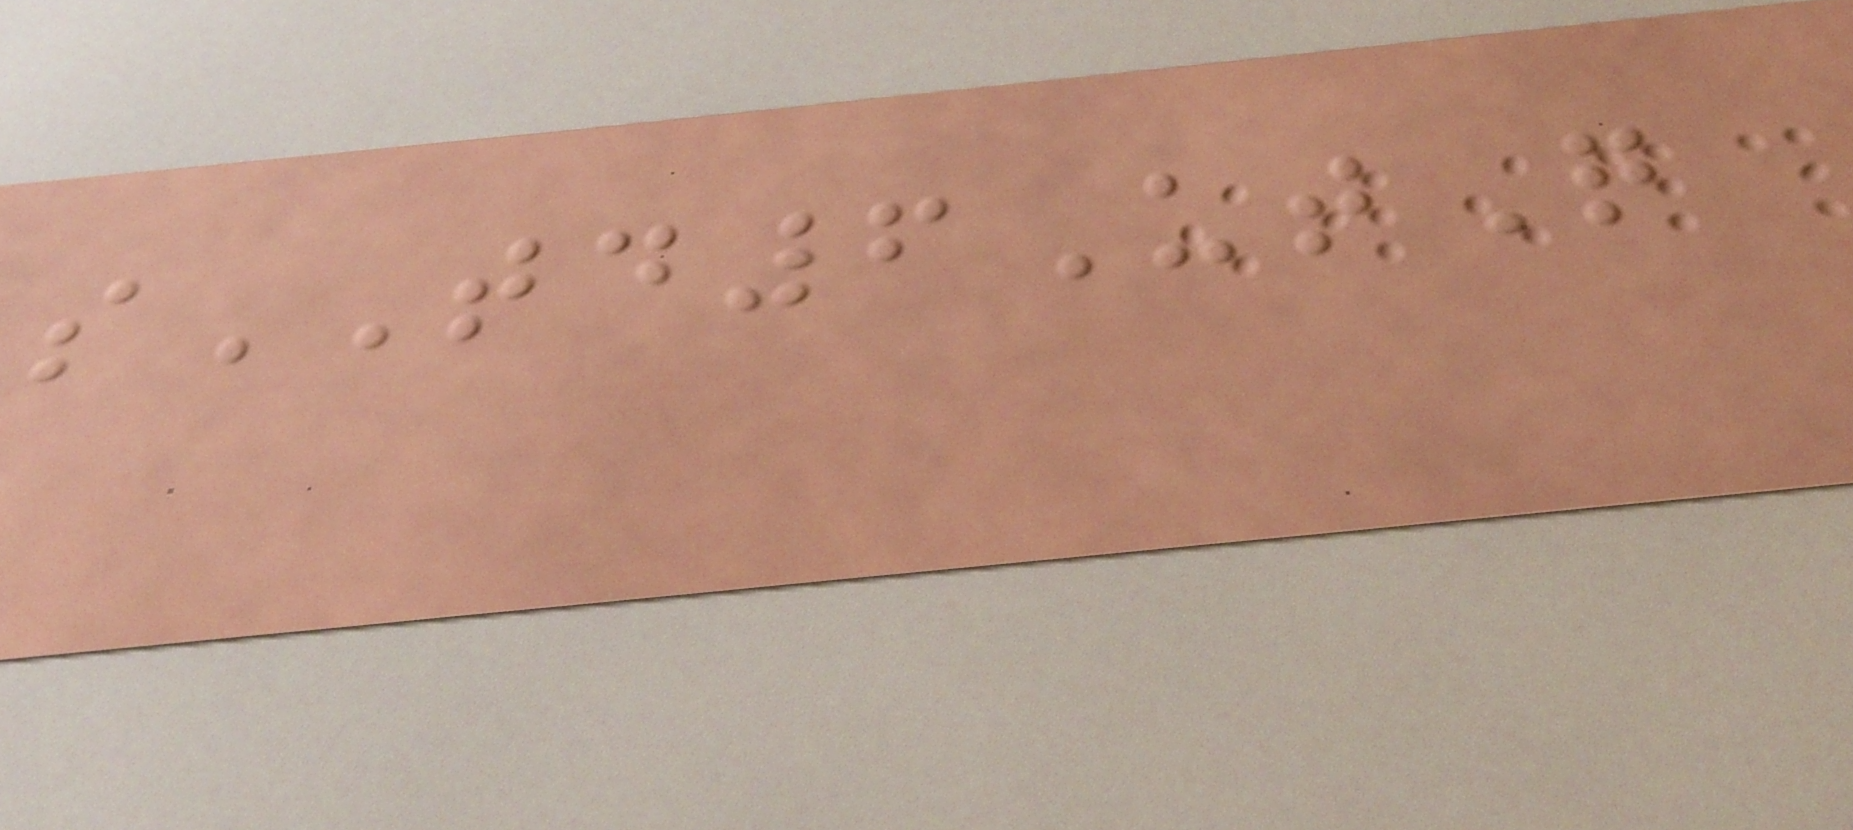sTD6UtQ
